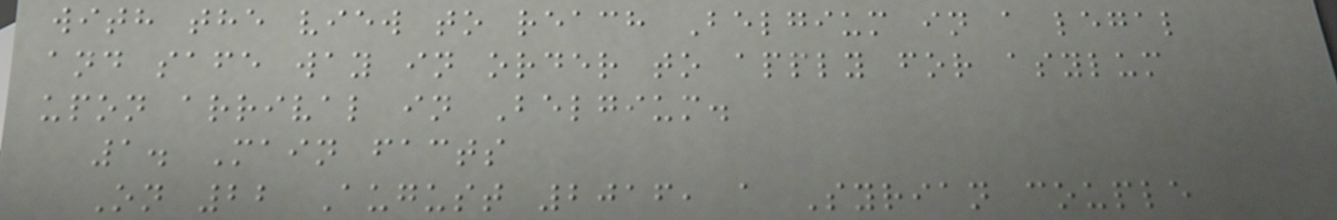with the view to reach Belgium in a legal
and safe way in order to apply for asylum
upon arrival in Belgium.
1. Main facts
On 22 August 2016, a Syrian couple
